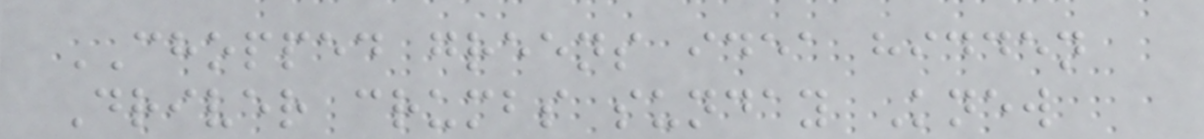CHOPPED greens idea hidden
Driver crumbs sunday Knew
